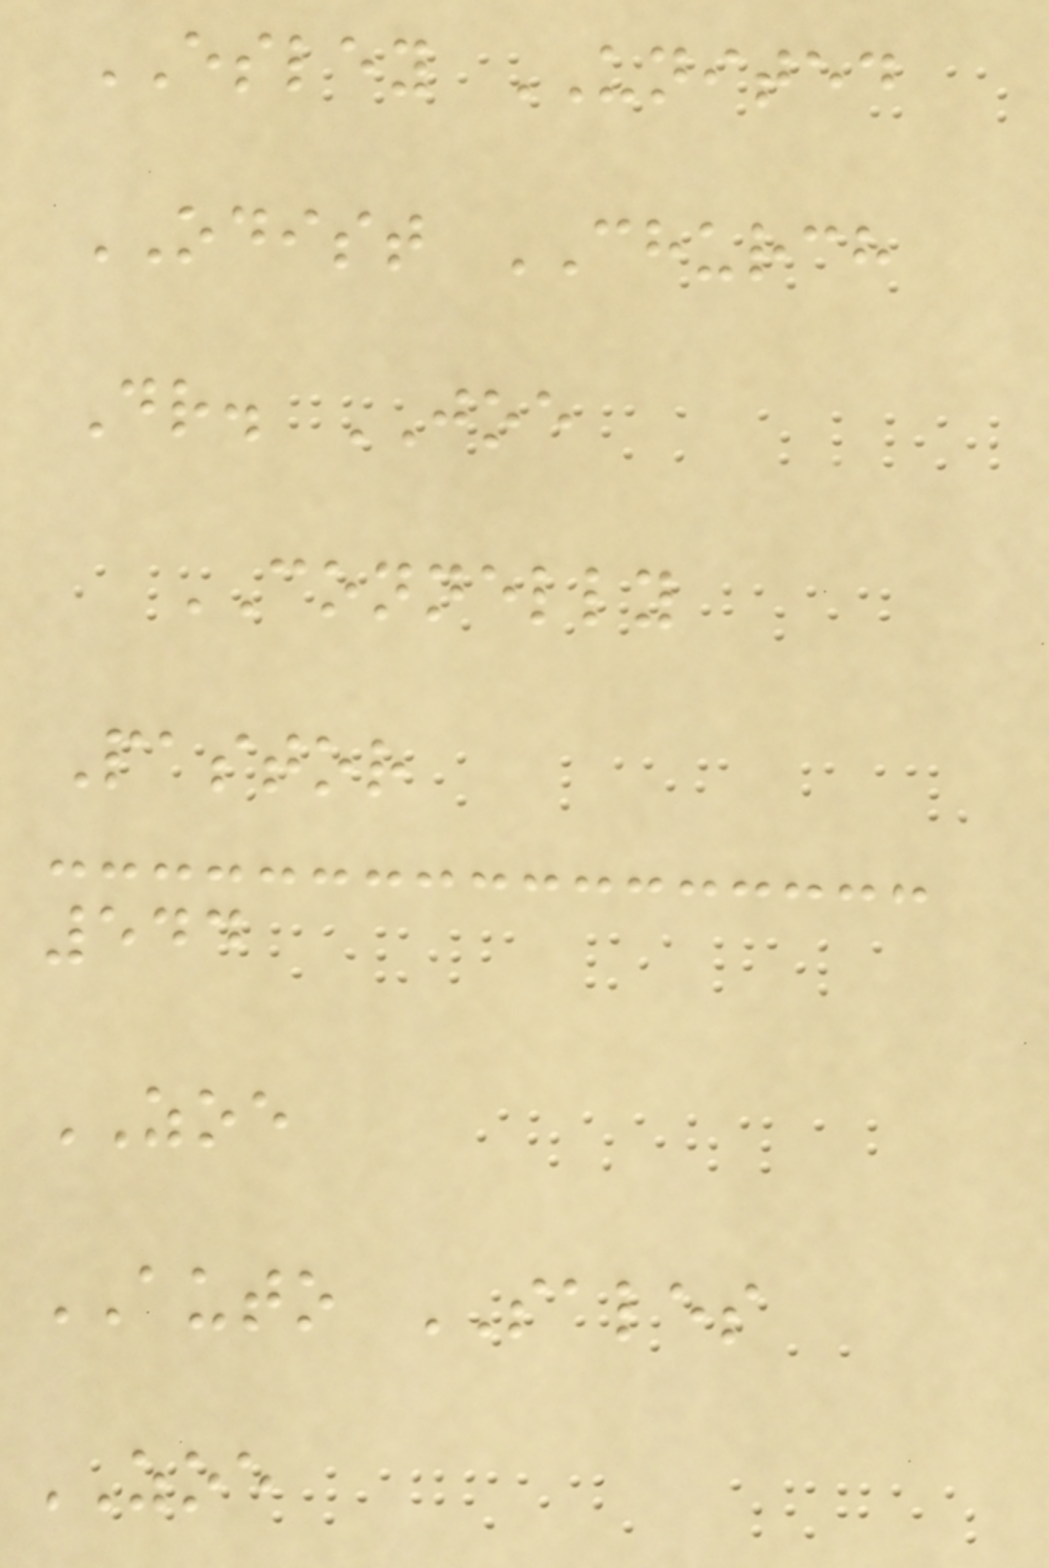ESLEY UNITED
ODIST CHURCH
Dr. JOE
CONNELLY
Pastor
544
ZOE
AUTO SALES
ZOE
